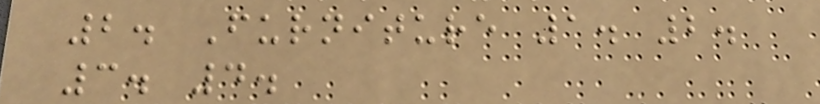2. Furniture 1. 2.
3. 4.
